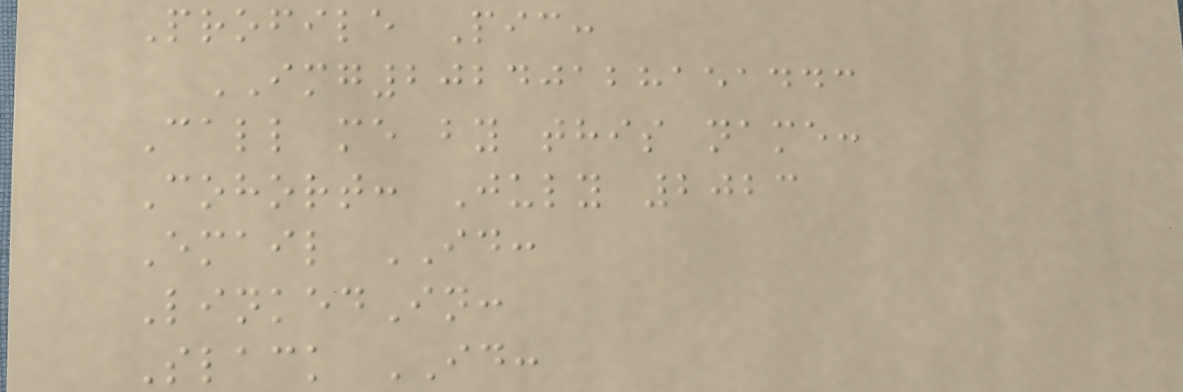Profile Pic:
IMG20240128151443
Call me by this name:
Cohort: July 2023
Email ID:
LinkedIn:
Slack ID:
